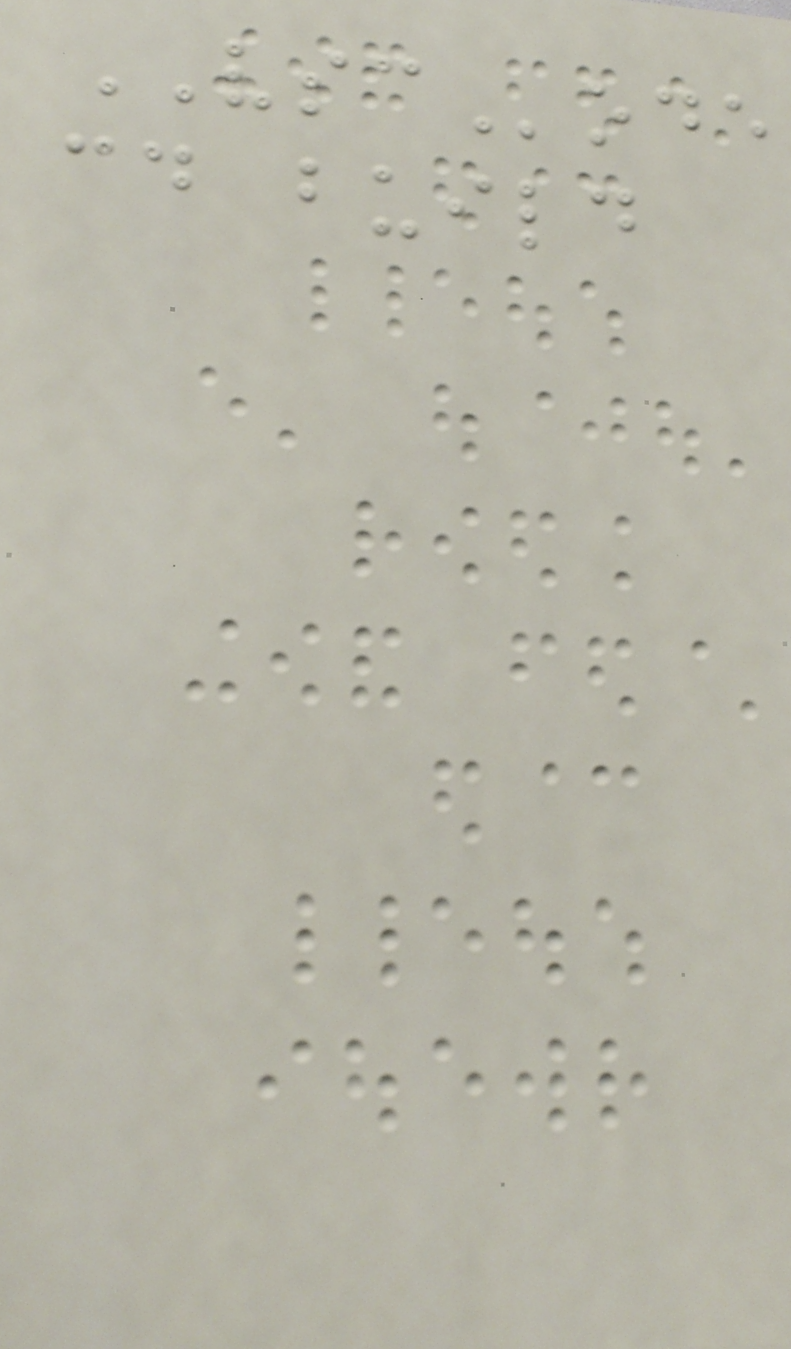VSCode
cd build
